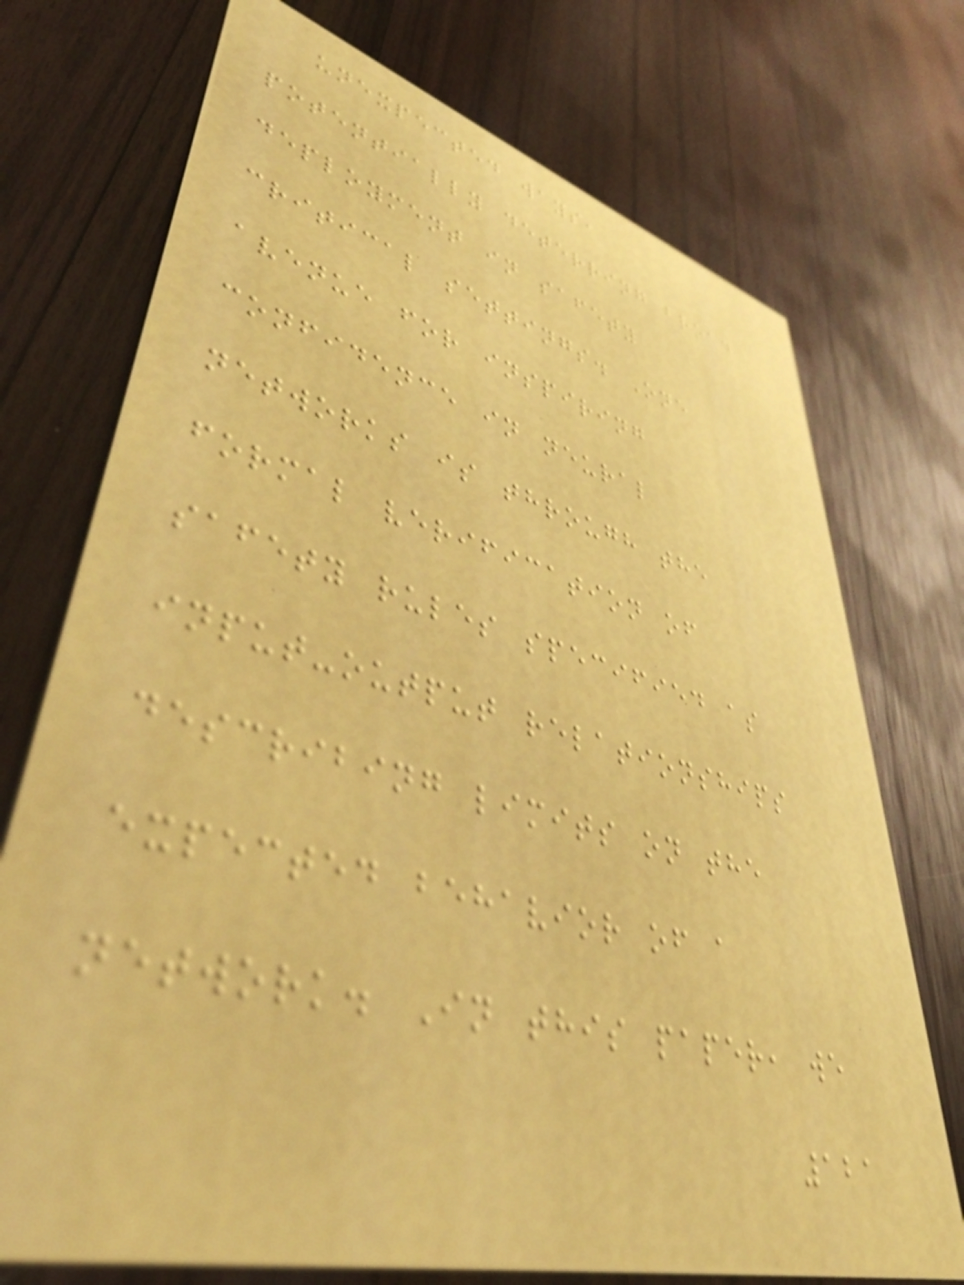unexpected ways,
potentially deterring broad
deployment in safety
critical settings. One
avenue for inspiring
confidence in neural
networks is through the
formal verification of
safety rules specified as
input-output relationships
describing limits on the
expected behavior of a
network. In this paper, we
121
